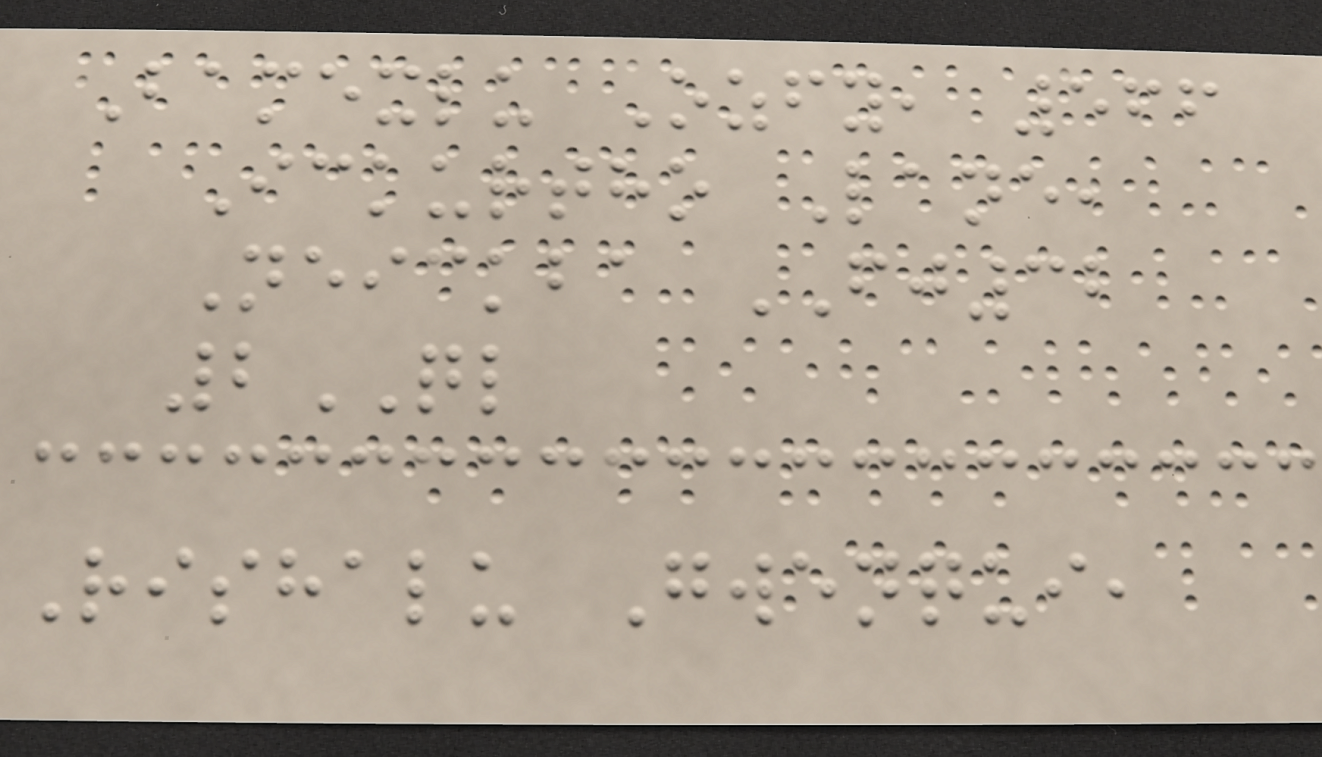Bamexlu Ozfy, 566
Ickurtho Lane,
Neickba FJ32
2QL
Rishalu Gwenqui,
